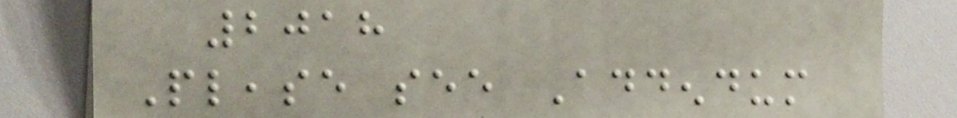2018
Please see Addendum
